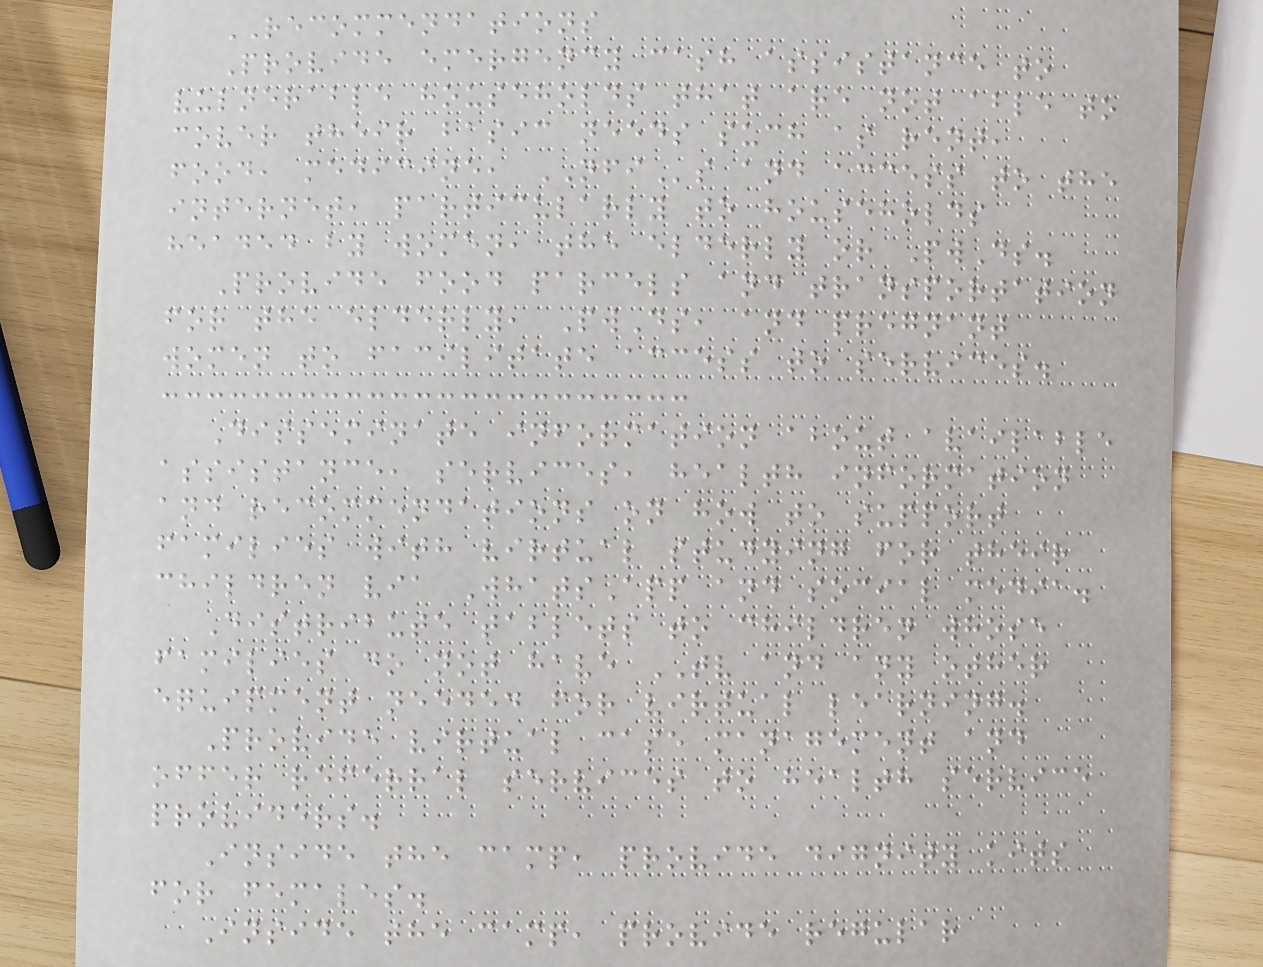RECOMMENDATIONS
Provide emergency cash assistance to
vulnerable households that are not able to
cover their basic needs such as rent,
food, medicine, NFIs and access to the
internet, particularly to households
headed by women, the elderly or PwDs.
Provide food parcels and transportation
for the elderly, PwDs, and pregnant
women to facilitate access to services.
Disseminate information about available
assistance, services, health information
and recommendations on how to support
families with virtual studying for their
children via WhatsApp and social media.
Distribute tablets to children whose
families do not have TV and any other
equipment needed for virtual learning.
Provide virtual case management and
offer referral services to health service
providers.
Inside the camp, provide dignity kits
for females.
Inside the camp, provide regular
